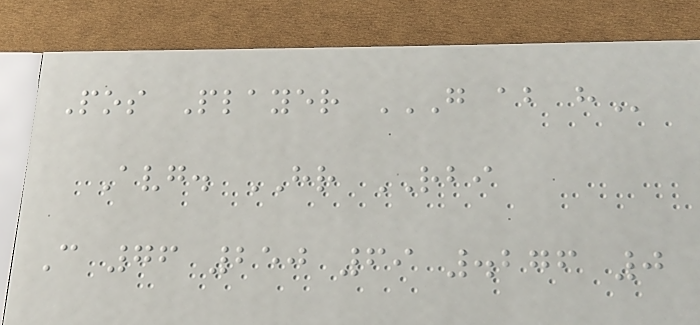Pos Player G AB H
Avg. HR RBI
C 76 250 69 .276 0
